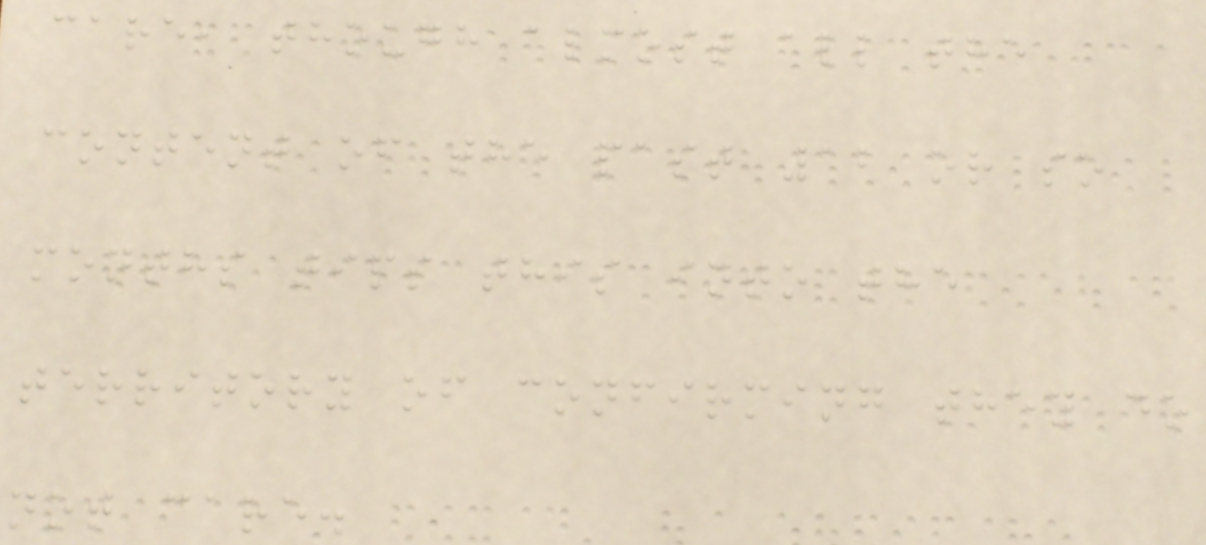care, though almost all the
content of the past 12 or so
months tips this into the
territory of confirming they do
not care.
